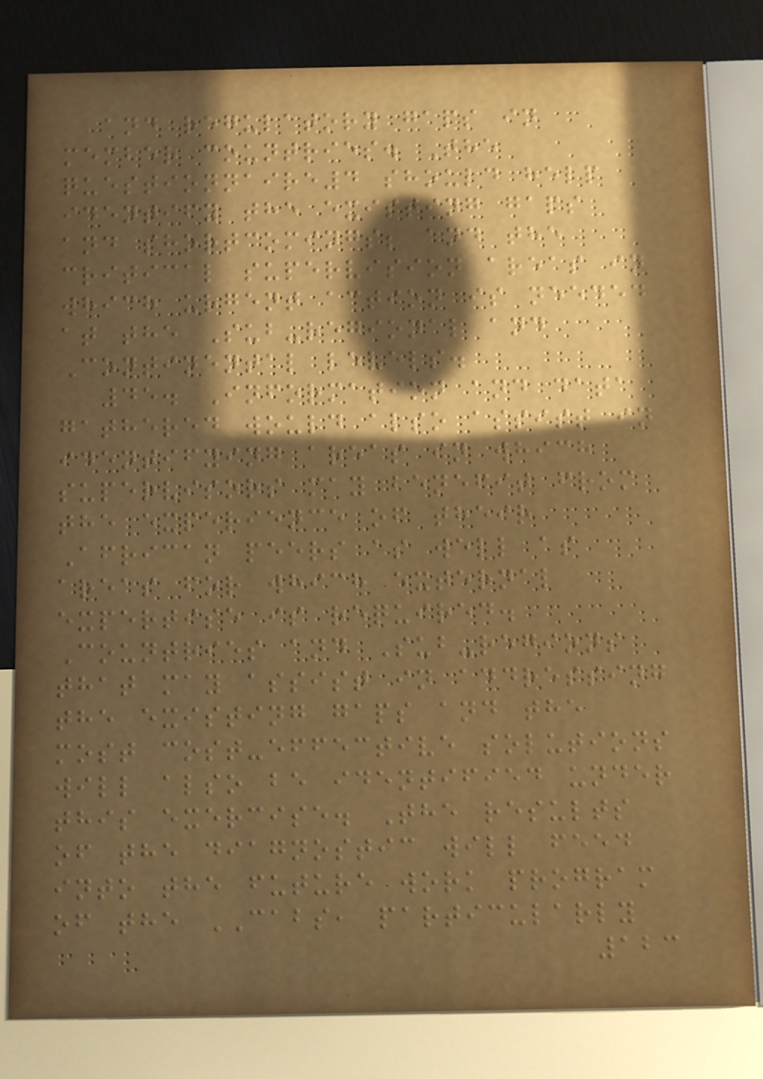and regulatory gaps in
member countries. The
questionnaire4 should help
identify the existing gaps
and shortcomings; and the
critical supervision areas in
which urgent action is needed
at the Sub-regional and
Continental levels.
45. Information and data
gathered would also assist in
identifying areas in which
supervisors may benefit from
the experience of their
African peers as well as
areas for which external
expertise is required.
Countries and Sub-regions
that may assist in addressing
the existing gaps and the
most cost-effective solutions
will also be identified under
this exercise. The results
of the diagnostic will feed
into the future work program
of the CABS, particularly
123
